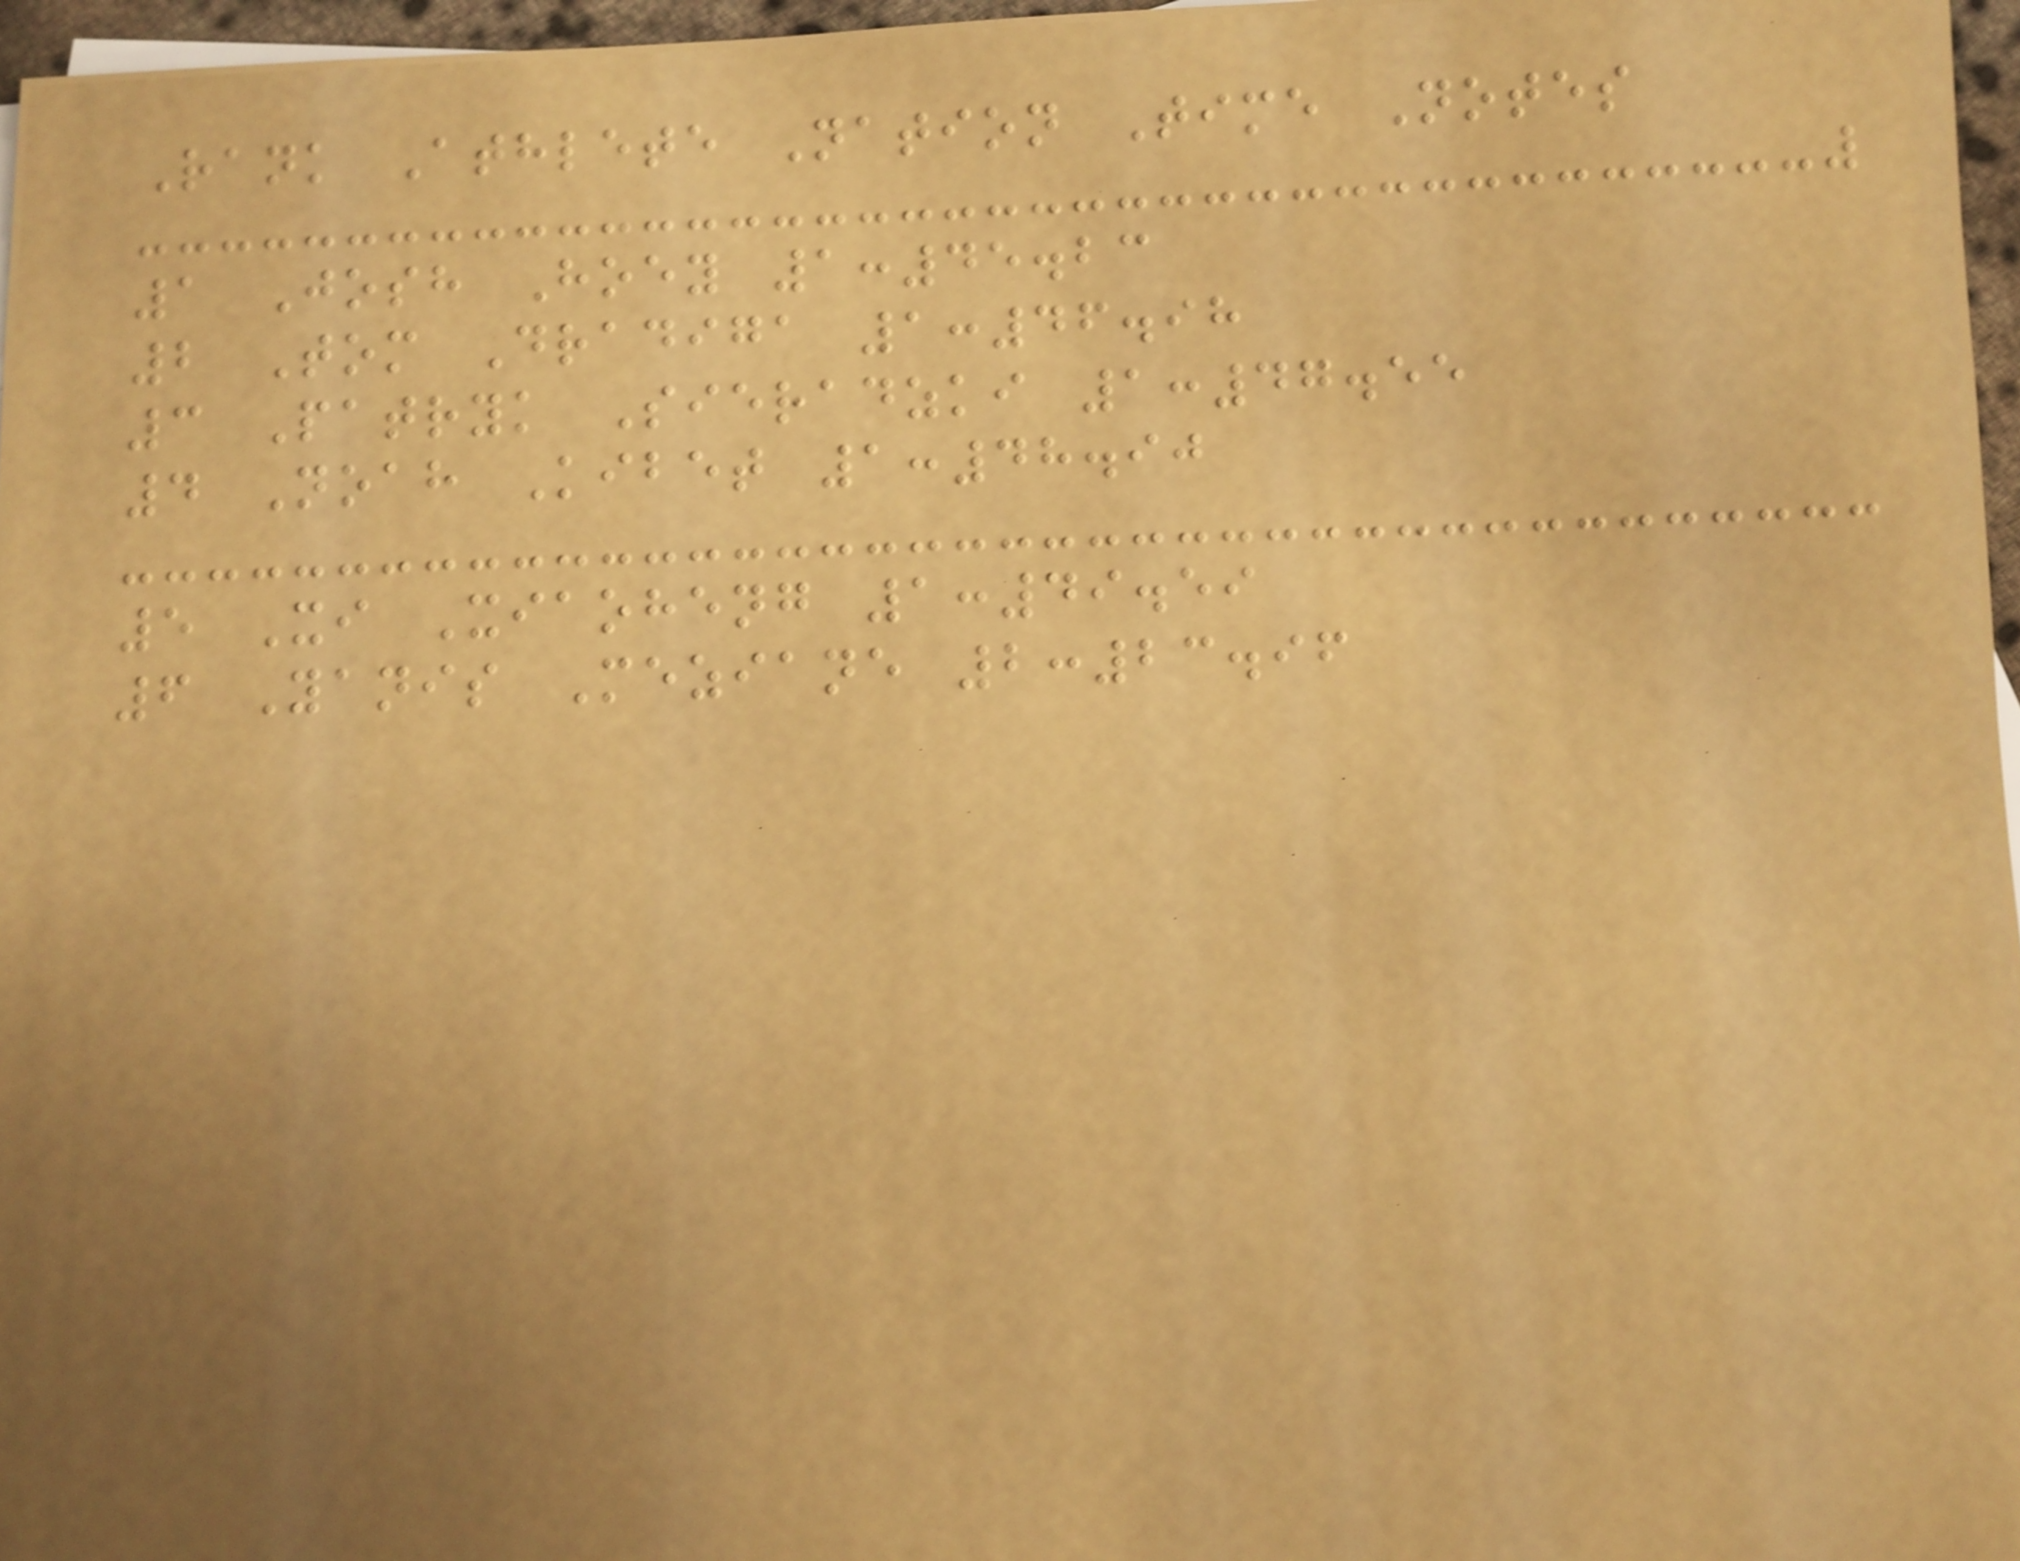Rank Athlete Nation Time Notes
1 Josh Hoey 1:45.23
2 Tom Dradiga 1:46.98
3 Patryk Sieradzki 1:47.55
4 Noah Kibet 1:48.90
5 Xi Xiaoheng 1:49.59
6 Yanis Meziane 2:23.96
